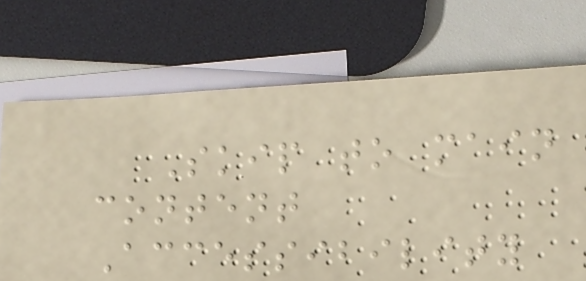Skip to main
content
Accessibility
